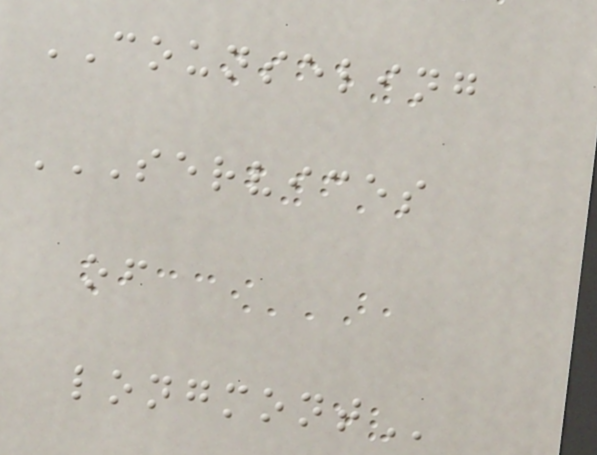COUNSELING
SERVICES
OF
LONGMONT
